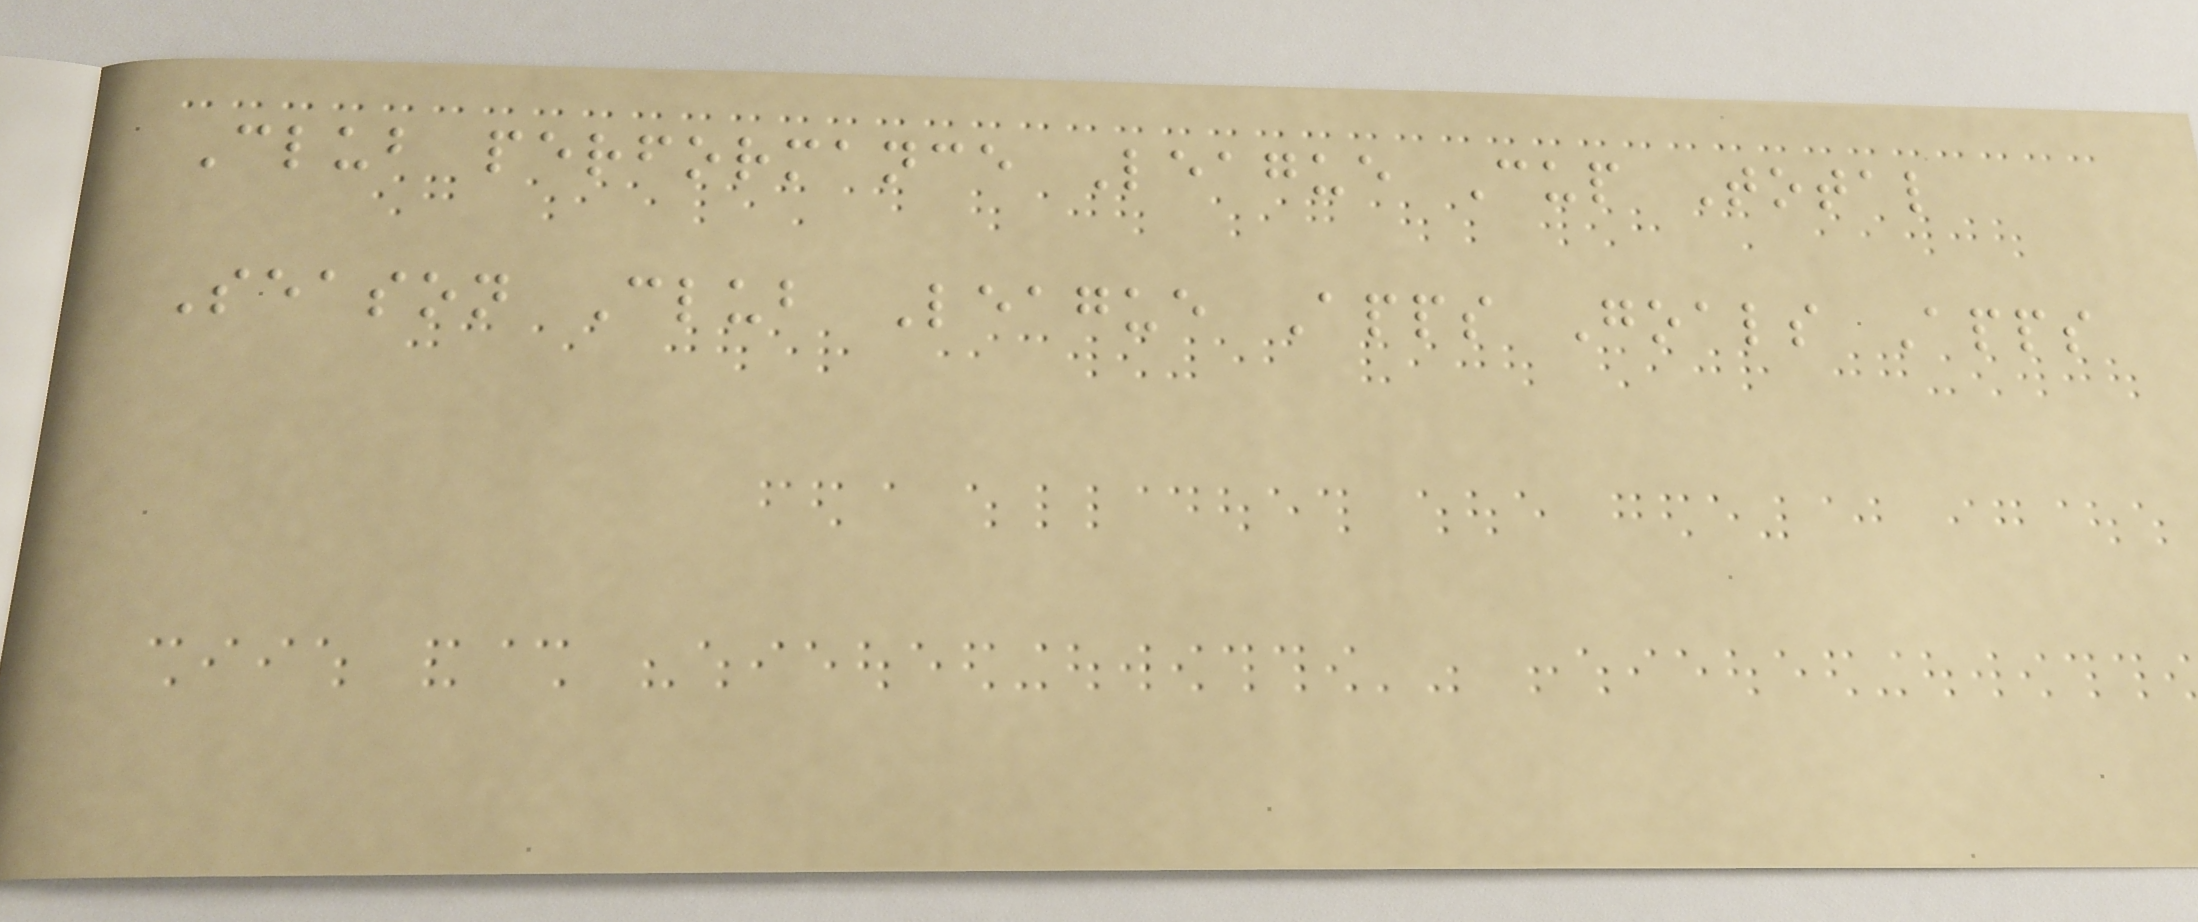Club performance League Cup Total
Season Club League Apps Goals Apps
